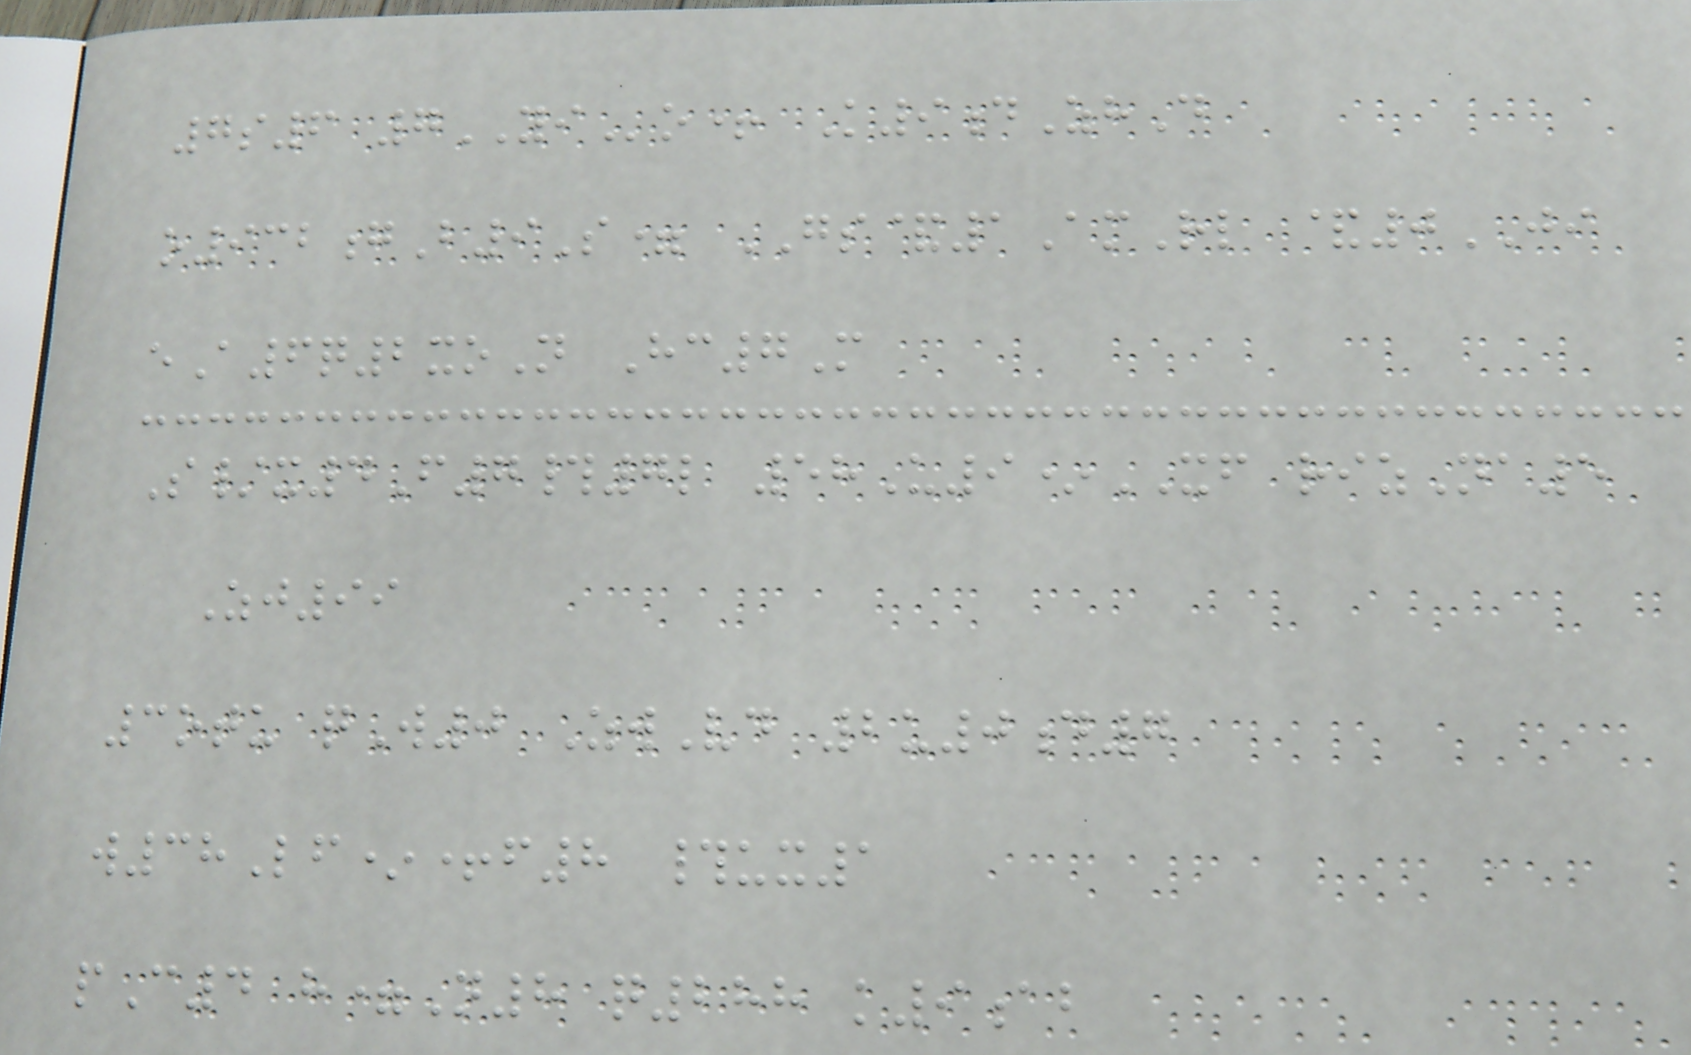7s6 7YIo+ K9dZhD
o932gB9S= GS&1AmRl &0JI
eA6q2xoN Hc7M
S/x4F7#7l 58U9*XF rizNa5
Zj99
3otu qW0 ZwVd 2u0d7
w38Lf*+f8 #ux1
pC4 h=N8 q288 k9ab
